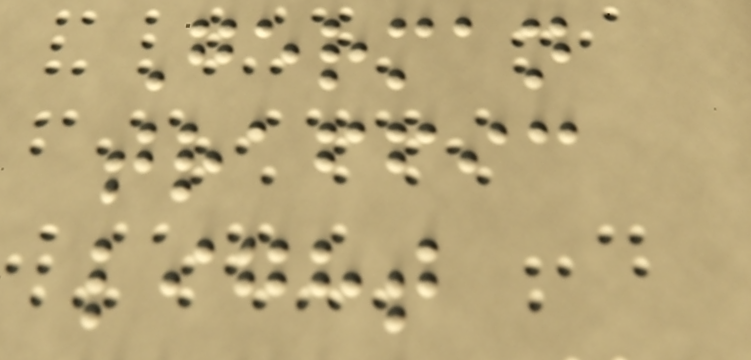German
traffic
light
